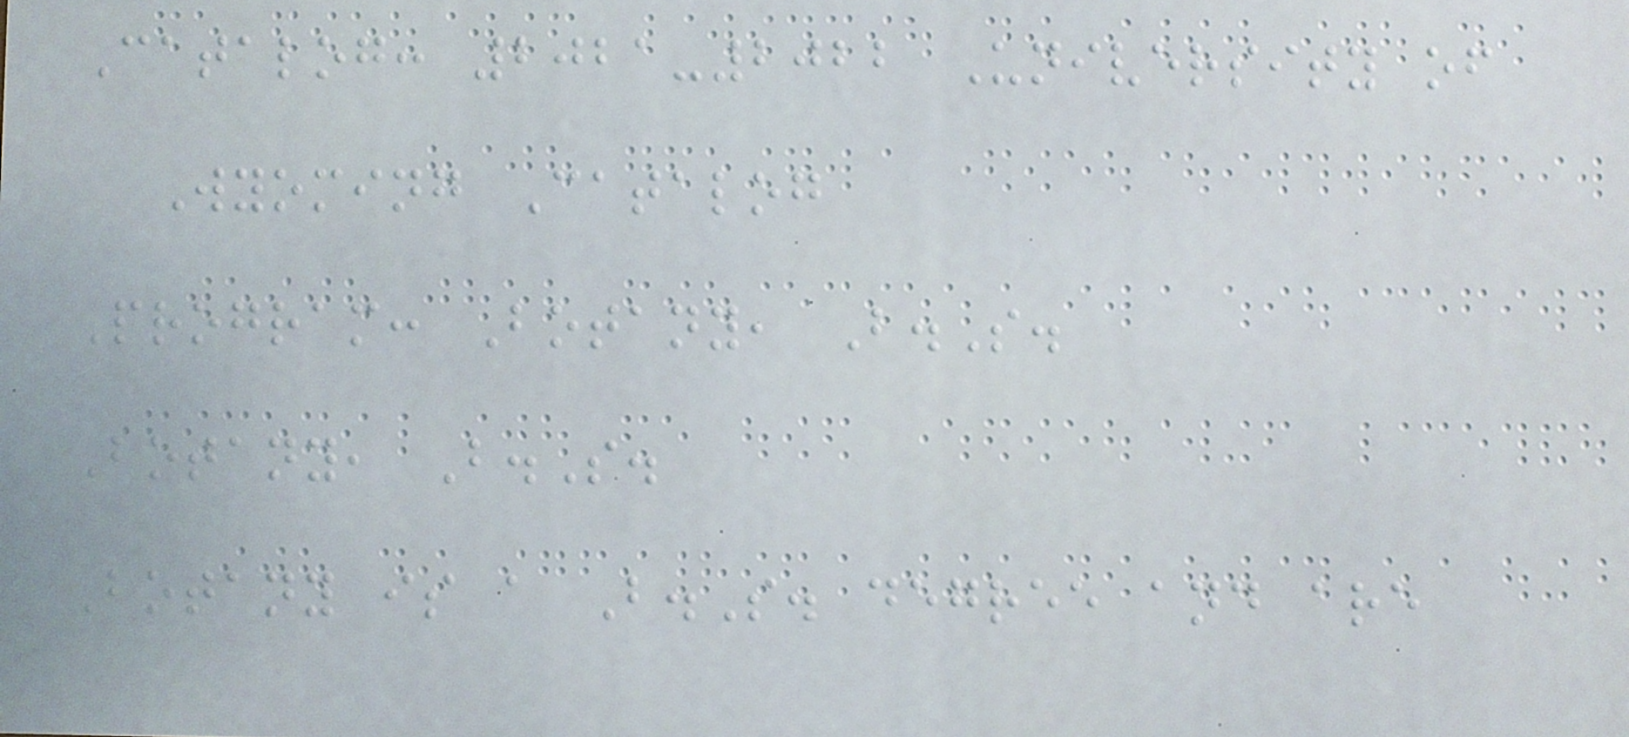Catalog: 2021-2022 University of
Wyoming Catalog
Program: Botany, B.S.
Botany, B.S.
Botany is a B.S. degree and are
